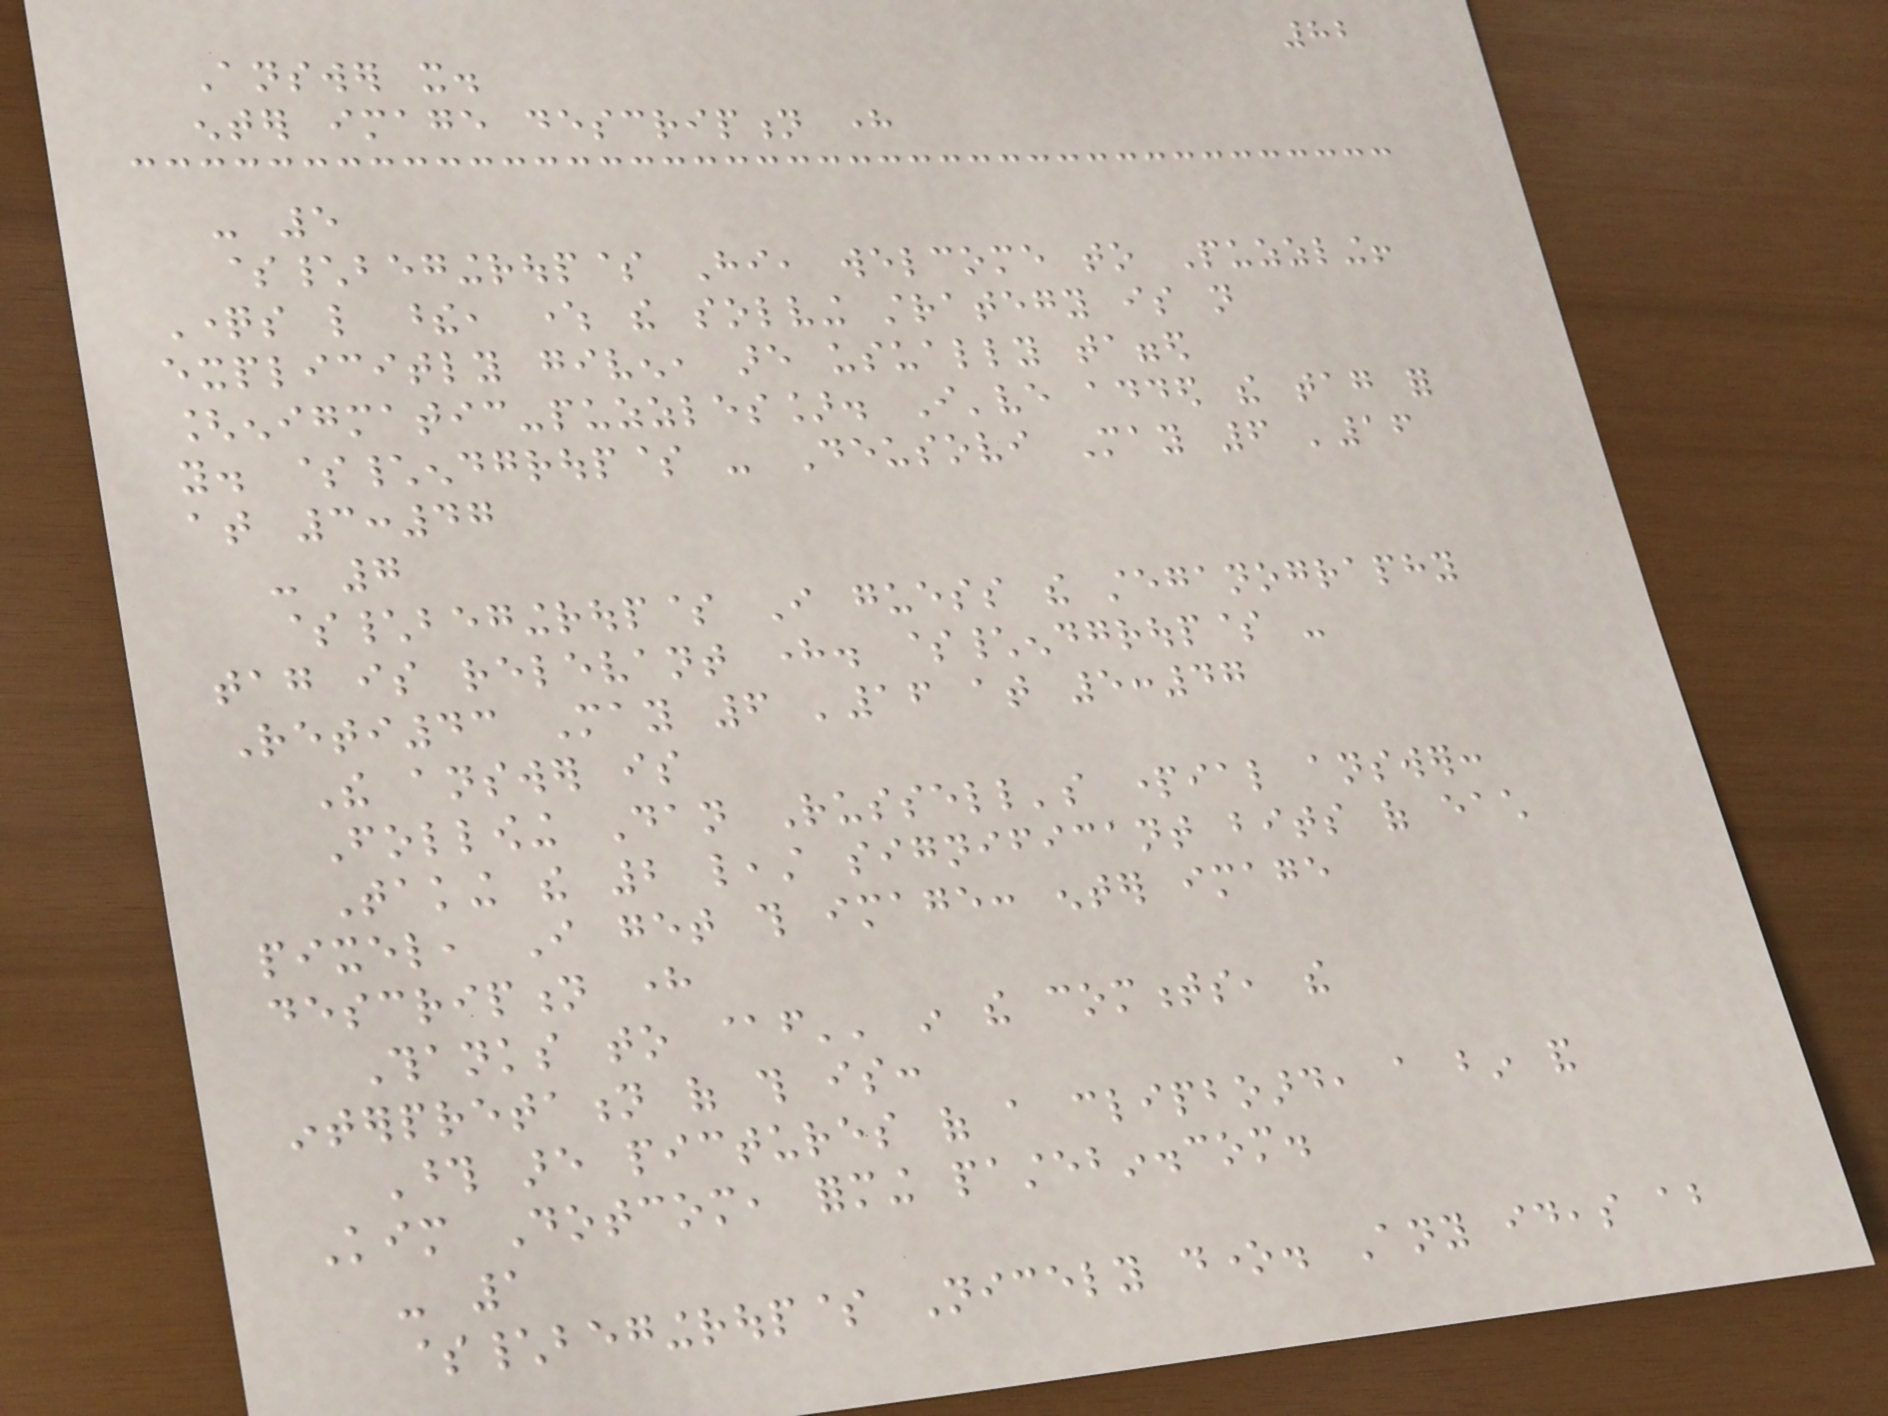82
Answer it.
enter image description here
- 5
$\begingroup$ Hi, welcome to Puzzling!
Questions like these, where the solving strategy is not
explicitly given, are usually tagged
[enigmatic-puzzles]. I've added the tag for
you. $\endgroup$ - Deusovi May 6 '16
at 3:47
- 7
$\begingroup$ I guess the steganography
tag is relevant here. $\endgroup$ -
Reti43 May 6 '16 at 5:47
The answer is
Following Dan Russell's partial answer:
Taking the 2 least significant bits of each
pixel, I get this image: enter image
description here
Thanks to @f'' in the comments, the
interpretation of this is:
Those are pictures of a clipboard, a bin and
Kim Dotcom, forming pastebin.com.
- 1
$\begingroup$ Nicely done. Any ideas about
